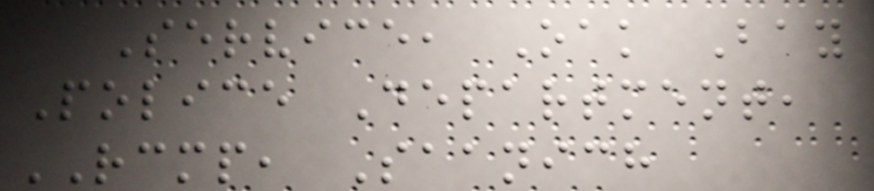Service, Oak Bay
Police Department,
RCMP, Saanich
